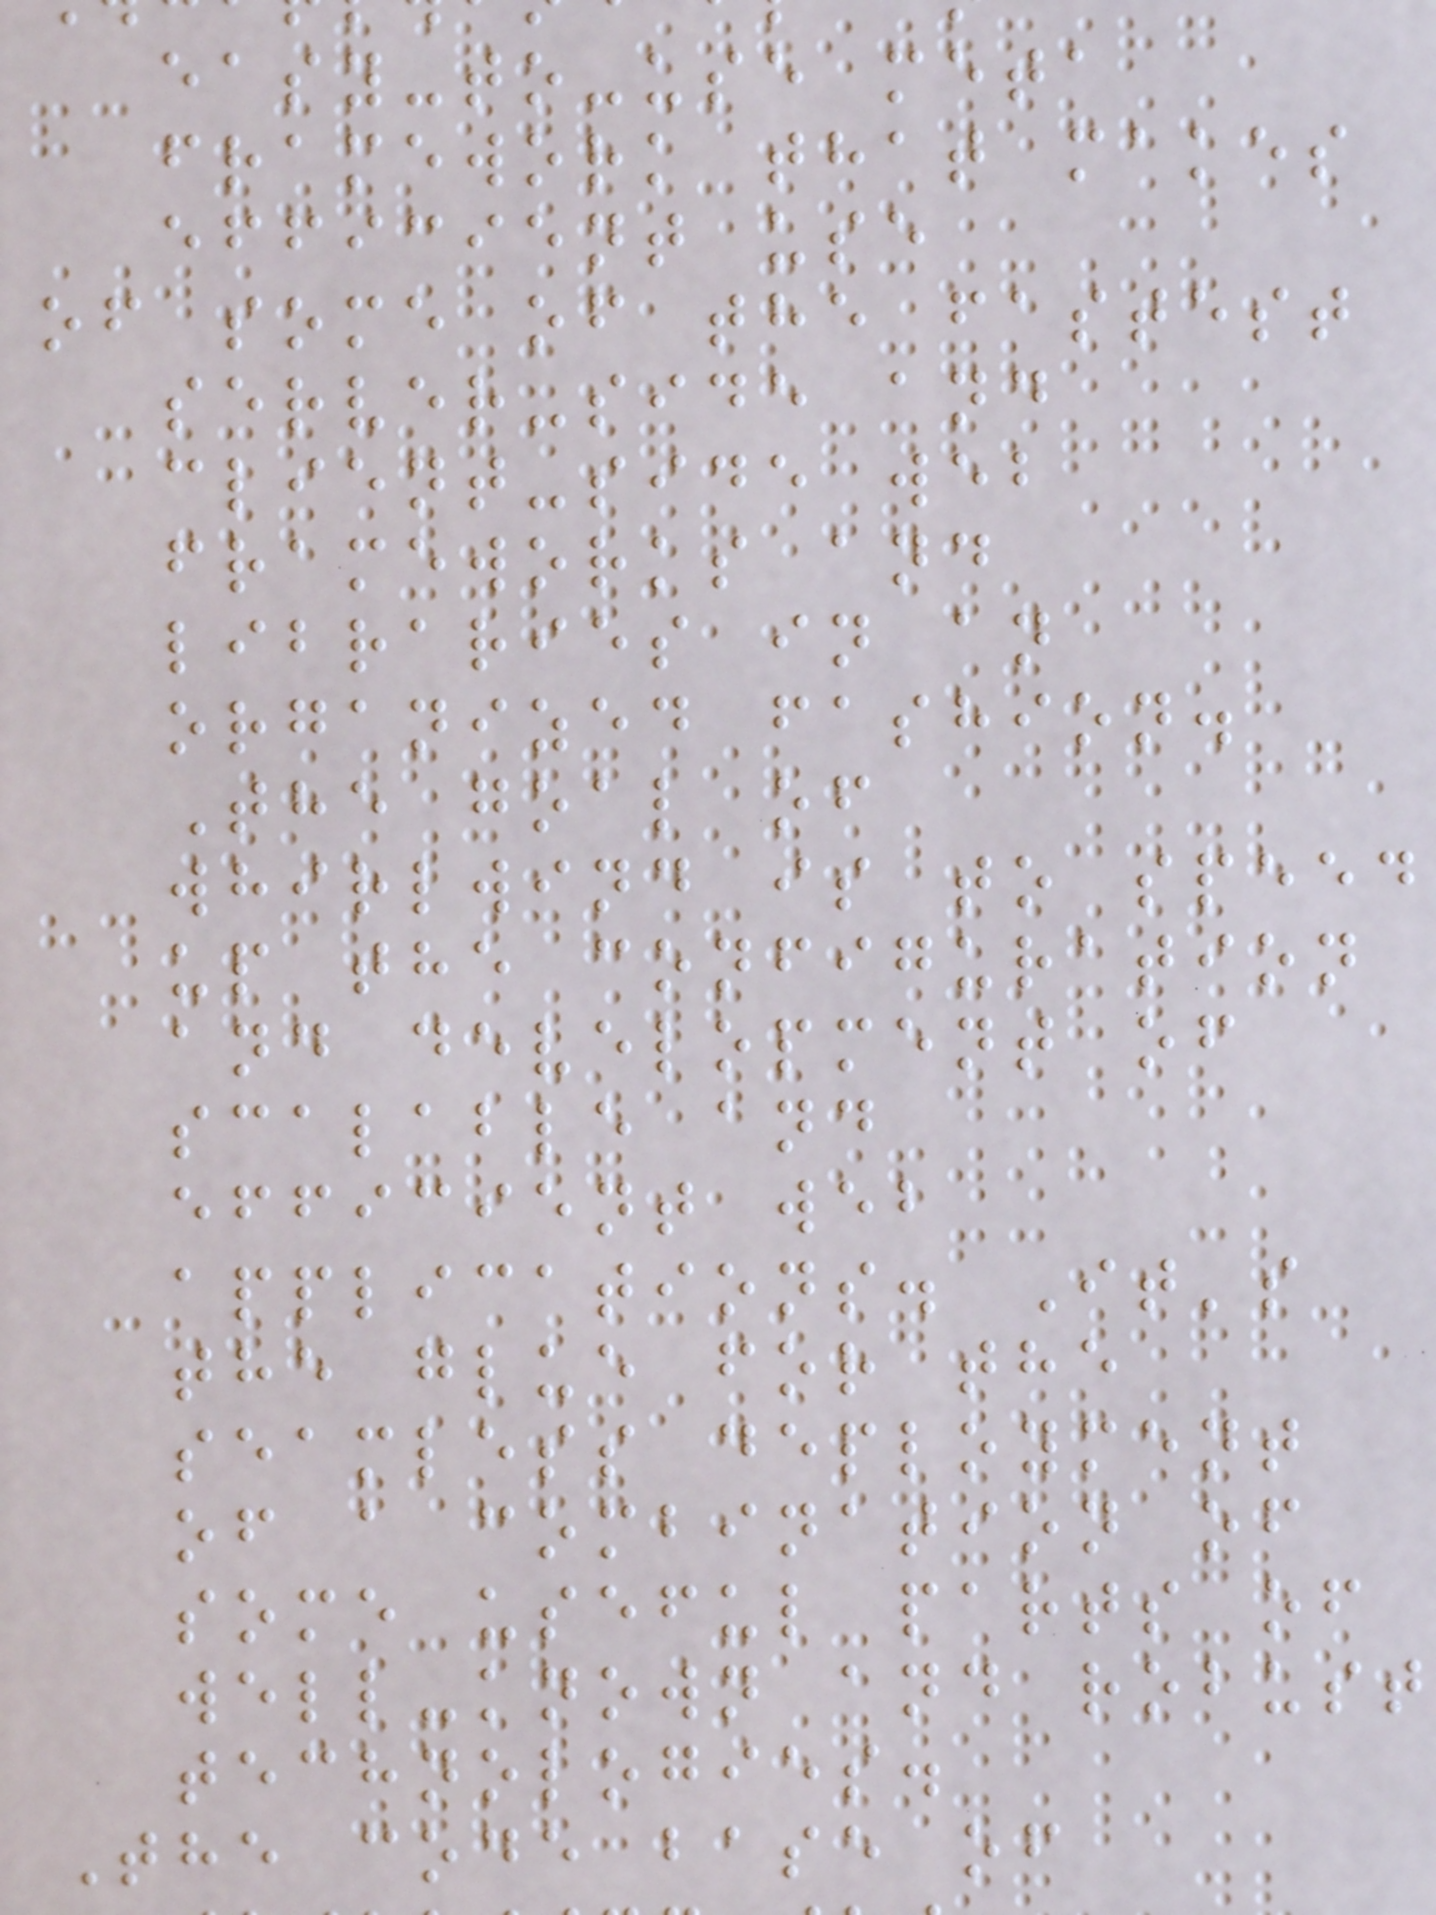easy-to-use meta
framework that makes
efficient use
of some of the fastest
server-side and
client-side web
frameworks and
libraries in an
organized fashion.
The goal of
whirlwind is to speed
up the configuration
and development of
scalable and
efficient web
applications. It's
the glue for the
seamless deployment
of a combination of
some useful parts of
well-known and robust
technologies.
The code base of
